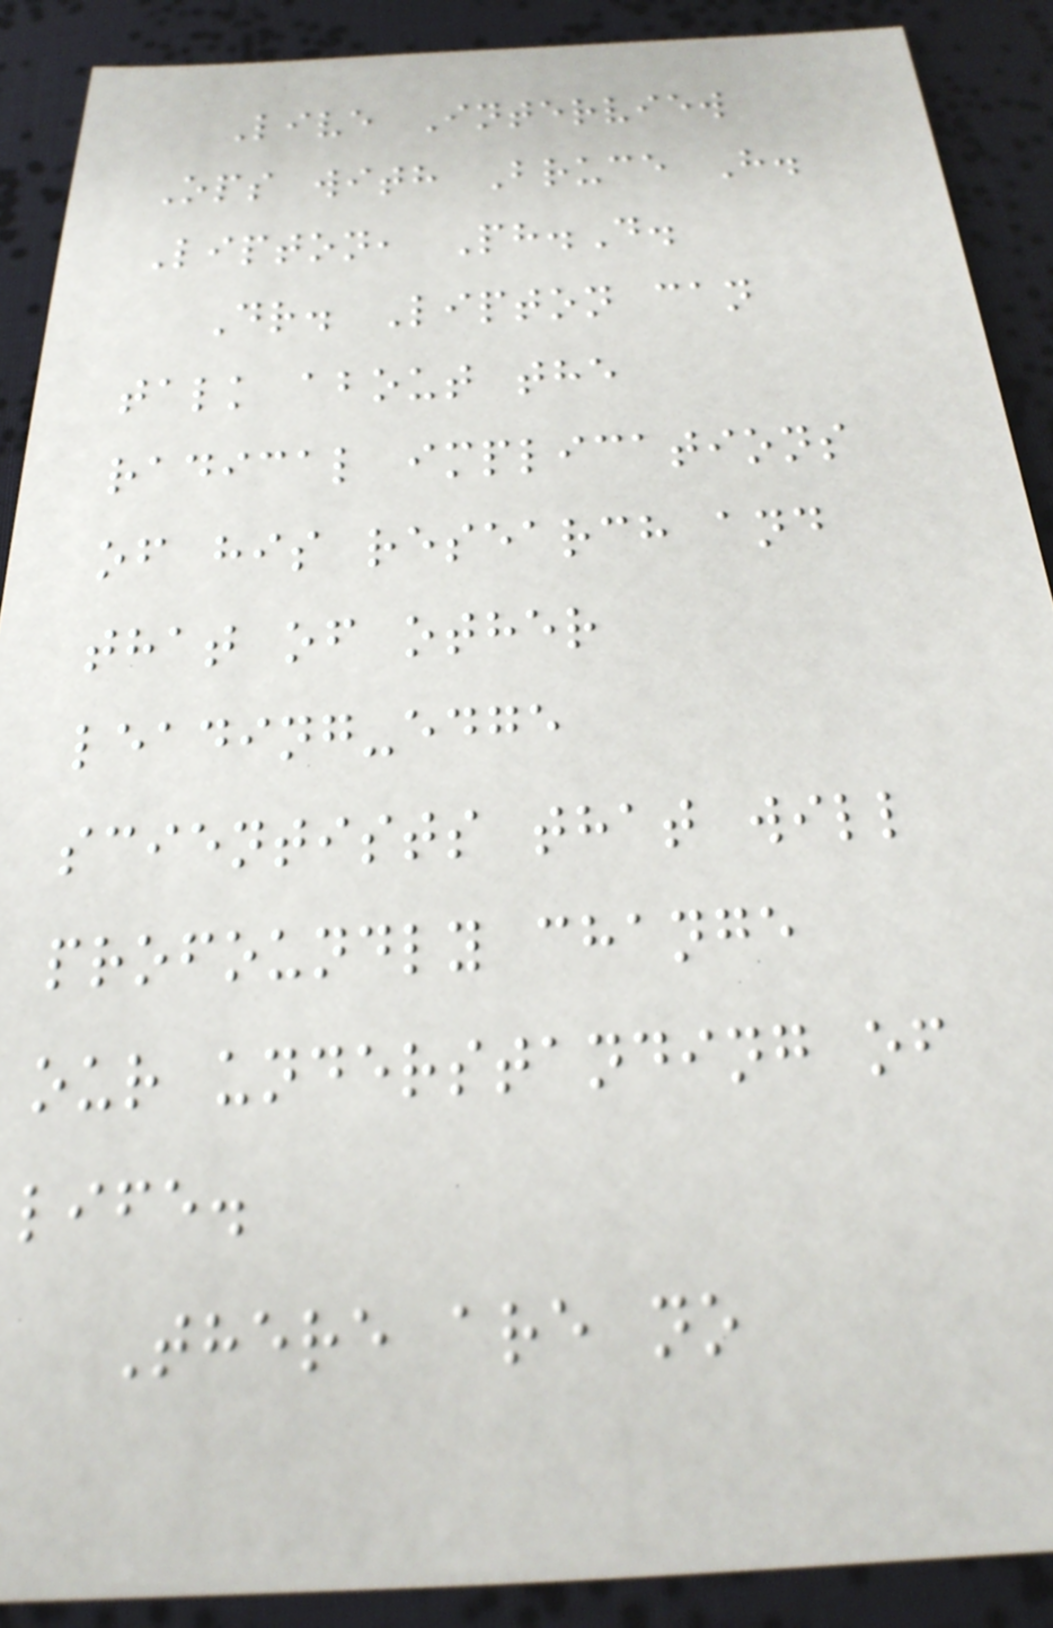Live Interview
Ops with Bruce H.
Lipton, Ph.D.
Dr. Lipton can
talk about the
radical implications
of his research and
that of other
leading-edge
scientists that will
profoundly change
our understanding of
life.
There are no
